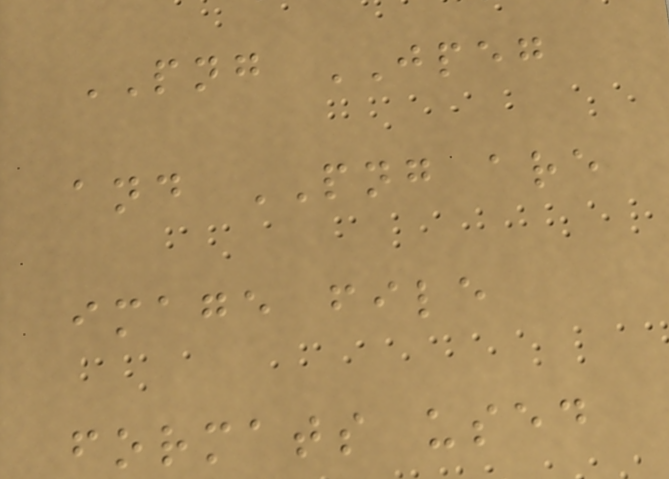PNG JPEG
and PNG are
image file
formats used
